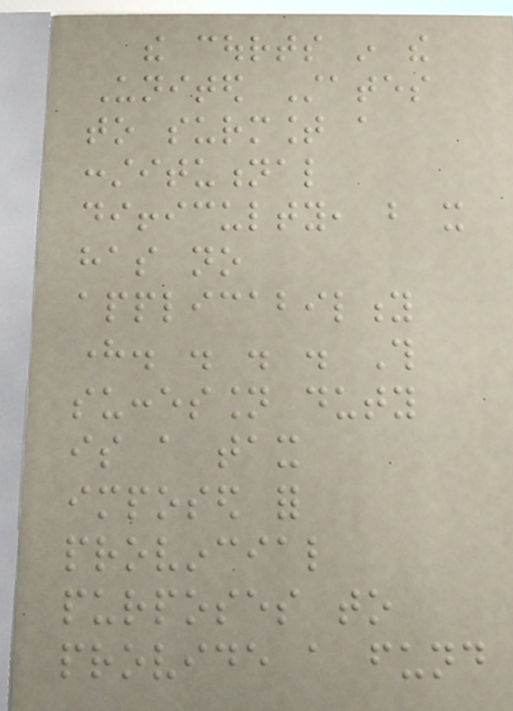the courts in the
United States
to surmount a
constitutional
difficulty, but it
has no
applicability
here. . . . This
succession duty
is a tax
imposed for
provincial
purposes to
provide a fund
